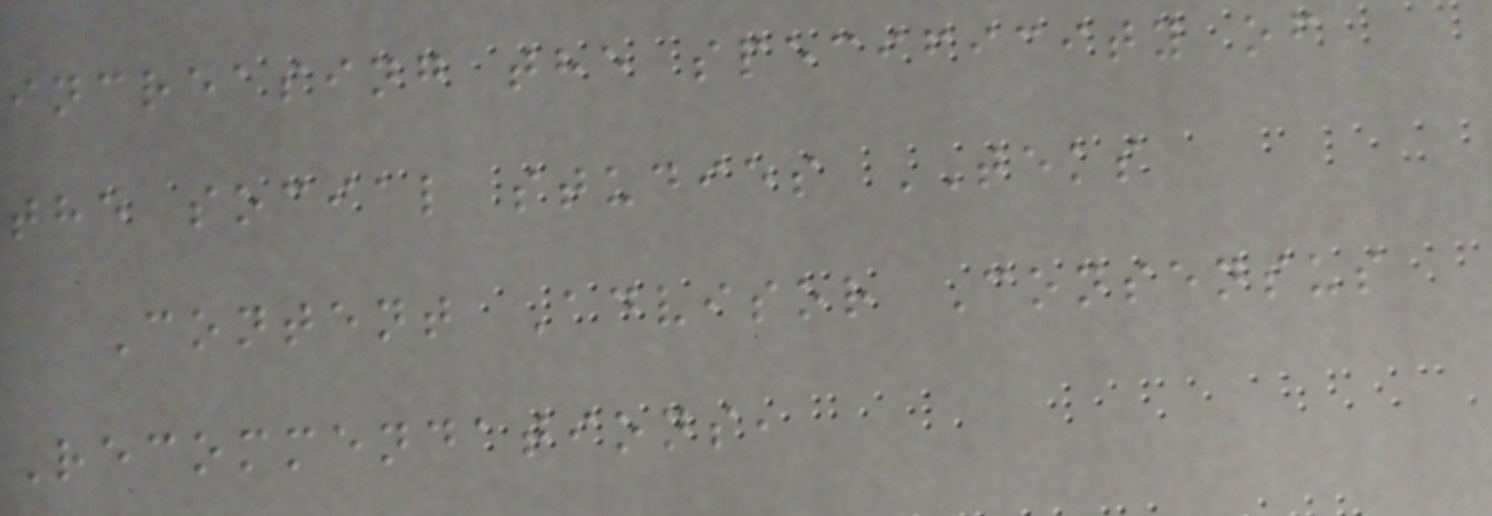increasing the specificity of
the social studies TEKS
Content Advisor Consensus
Recommendations,
